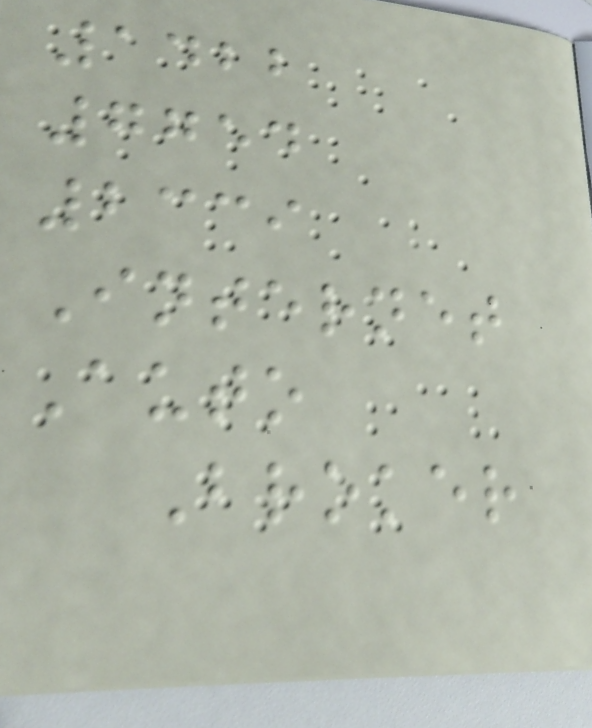1422
7754
2339
Internet
Auto
Broker
